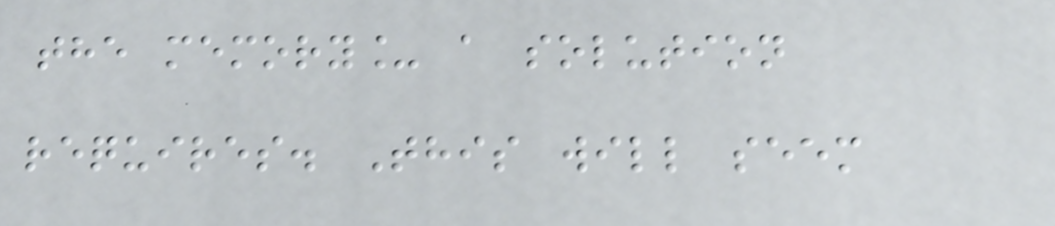the memory_ a solution
requires. This will seem
